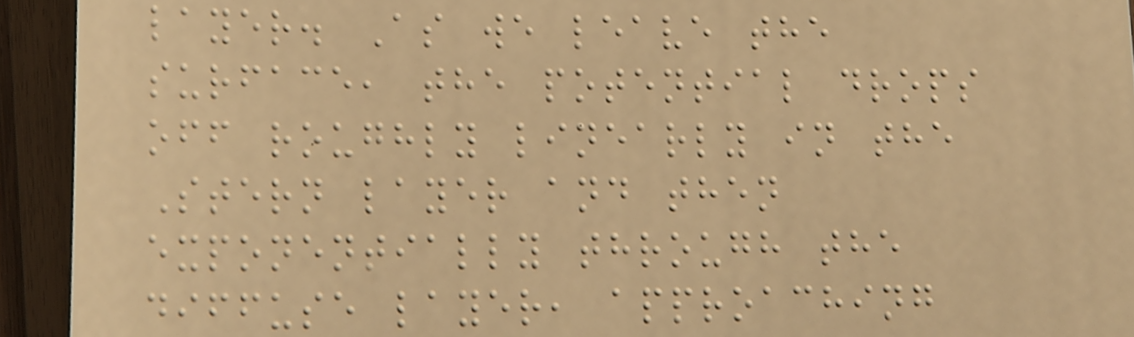layer. As we leave the
surface, the potential drops
off roughly linearly in the
Stern layer and then
exponentially through the
diffuse layer, approaching
